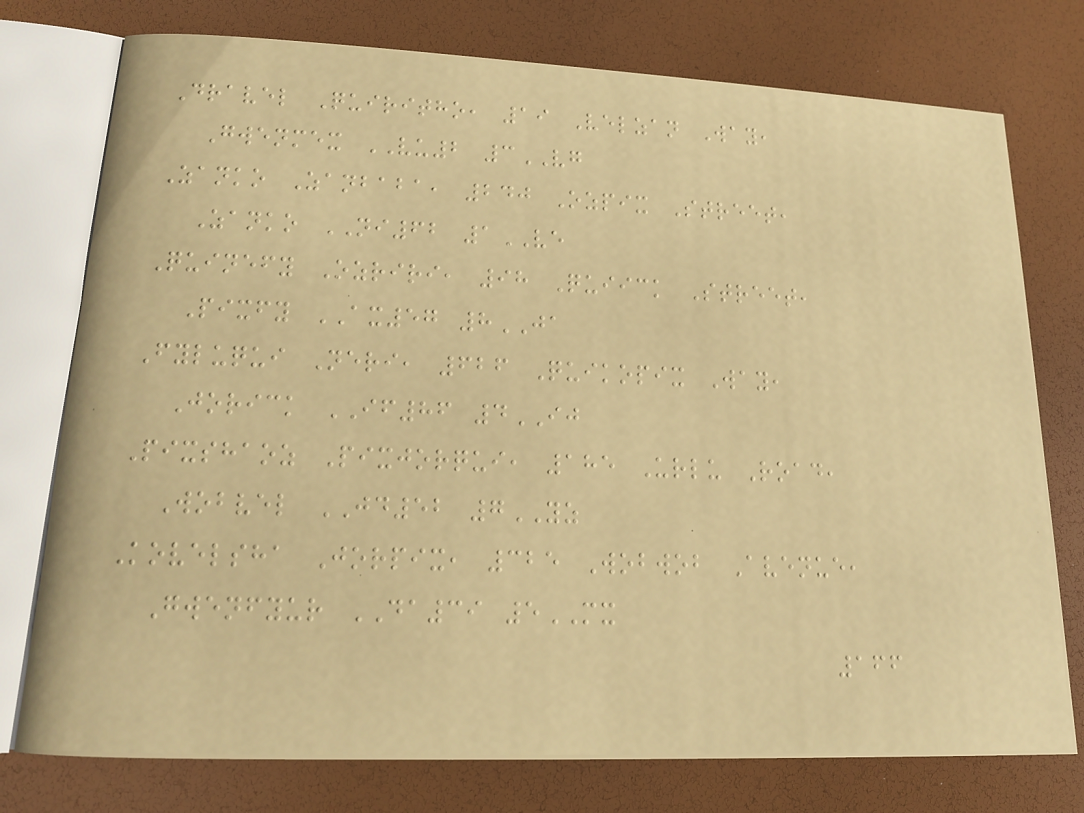Dravel Quiritho, 19 Velzan Way,
Gwenmex VU2 3VG
Zanko Zanbaba, 240 Ozpix Street,
Zanko NI62 1VE
Quinefy Ozriri, 98 Quiick Street,
Pixfy AX57 8JA
Fyluqui Neri, 626 Quikopix Way,
Jorick IF86 4IJ
Pixshaoz Pixjorqui, 185 Urlu Road,
Wobvel JD52 7YZ
Kovelsha Jorpix, 325 Wobwob Avenue,
Gwenfyur DA39 5MX
166
